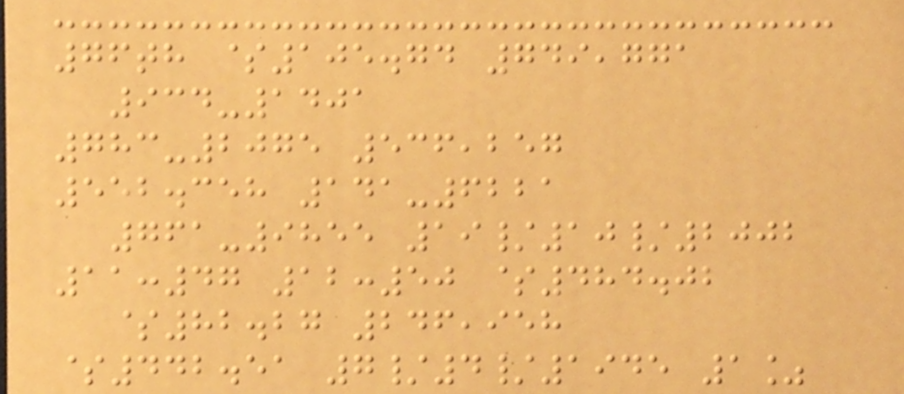76th $105.74 749,771
934-1401
783-2075 536,257
552.358 141-6221
761-9855 19/10/2002
11:47 12:50 $484.02
$82.27 246,958
$442.51 7/4/1945 1%
